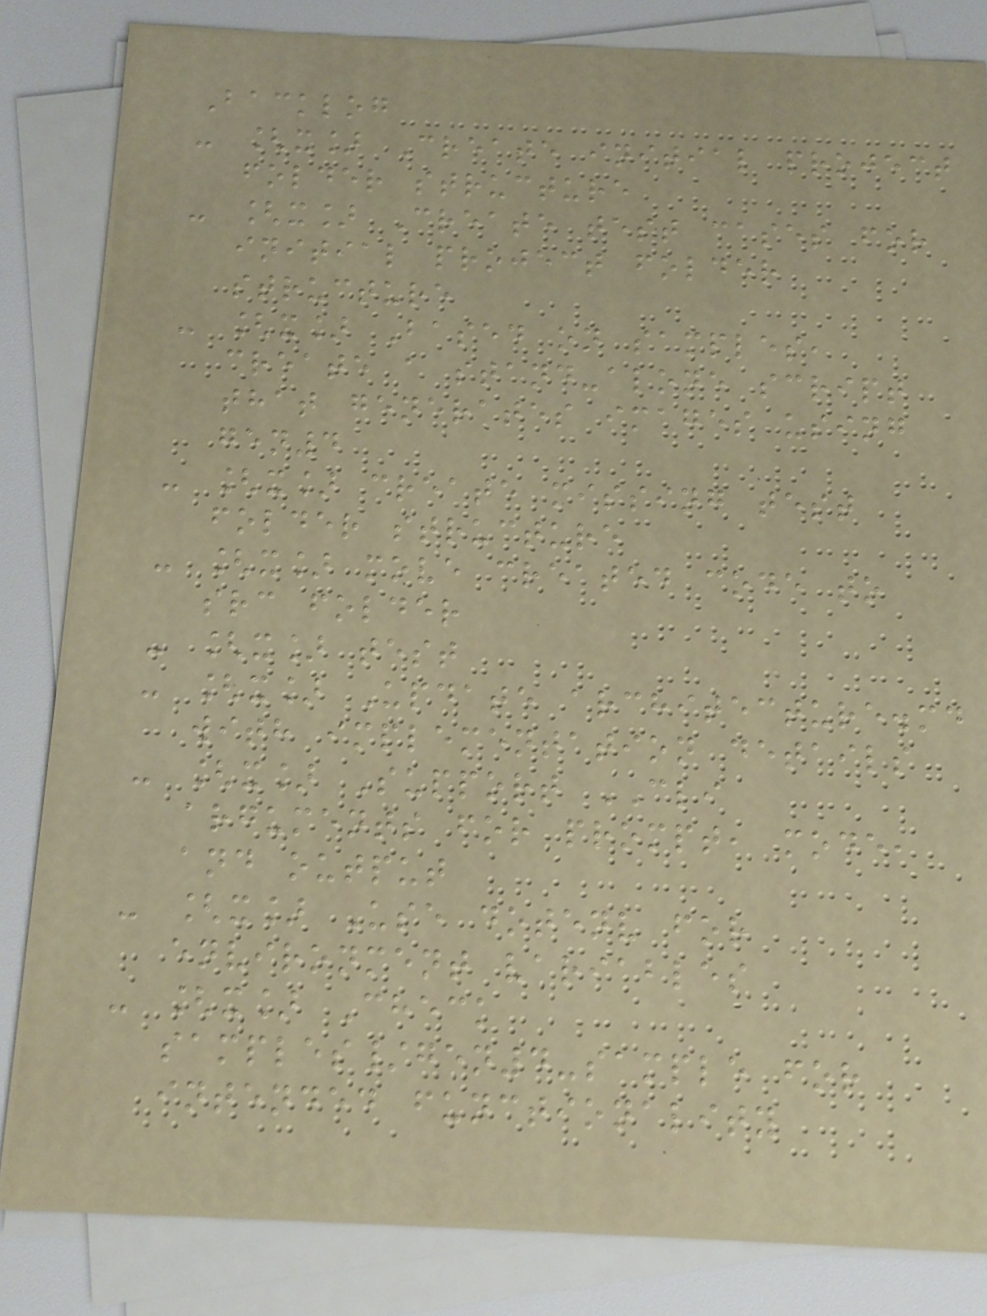Backlog
- [x] Create initial project
folder structure
- [x] Create test cases for
initial project folder
structure
- [x] Based on samples,
create a stand-alone script
that generates images using
gen4
- [x] create missing test
folder structure
- [x] move created code to
src folder
- [x] test
- [x] Update architecture.md
with implementation details
- [x] Support CLI
arguments for prompt, mode,
and output
- [x] Use dotenv for
environment variables
- [x] Check
samples/gen4-sample for
intended functionality
